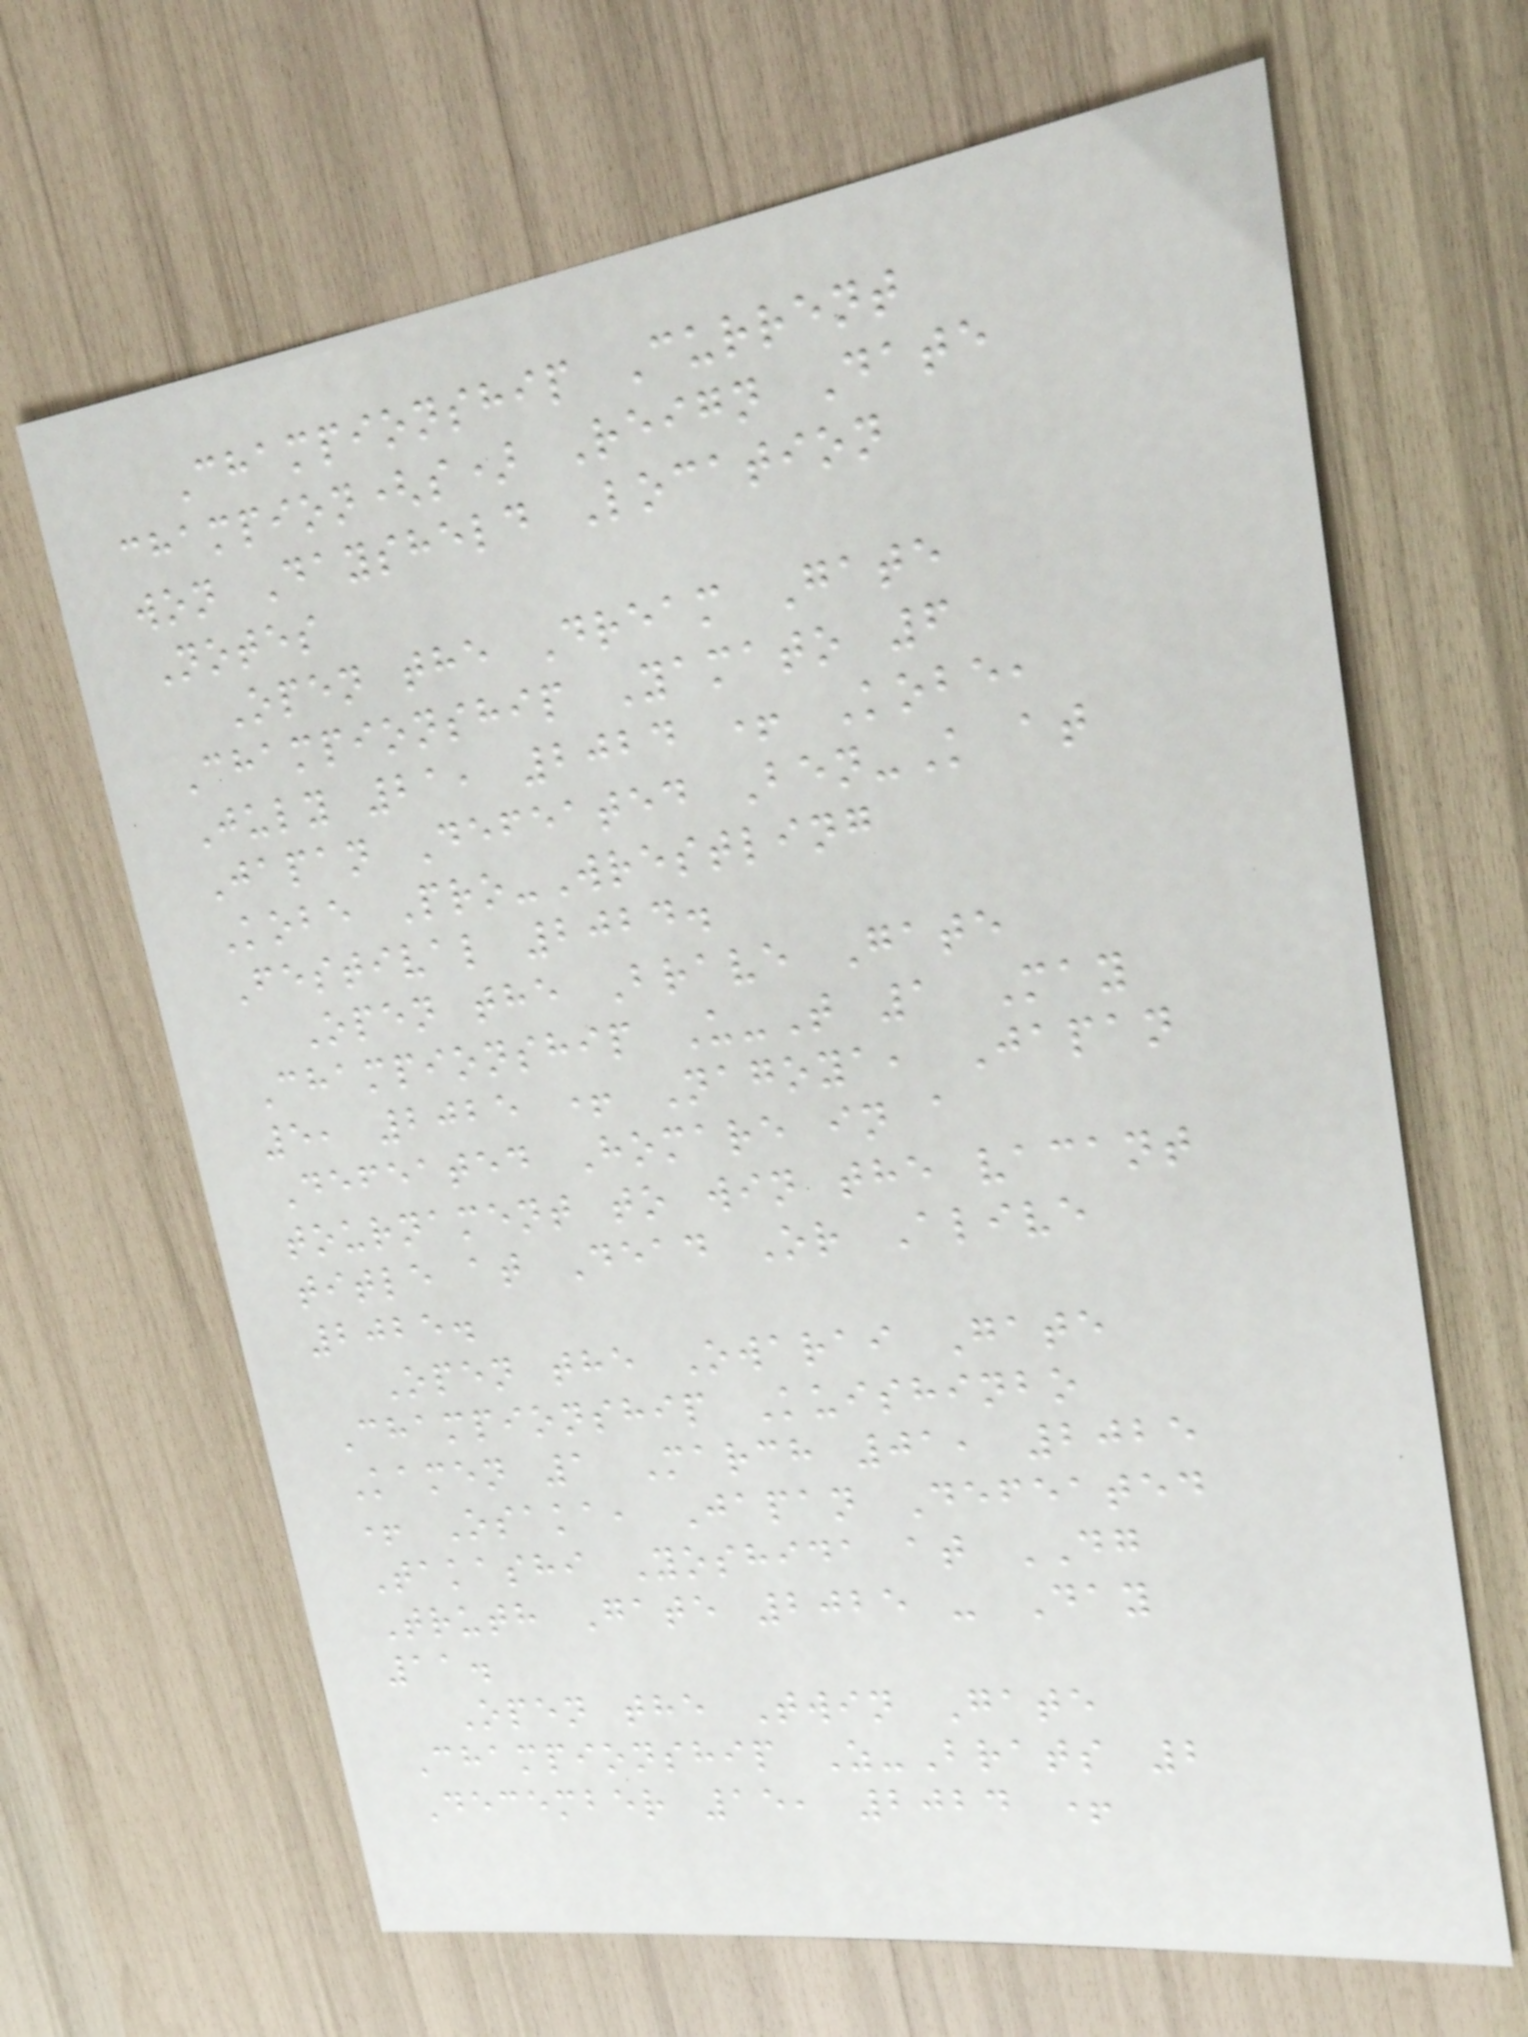Championship Current
champion(s) Reign Date
won Daysheld Location
Notes
Open the Dream Gate
Championship Yamato 6
July 21, 2024 + Kobe,
Japan Defeated Ben-K at
Kobe Pro-Wrestling
Festival 2024.
Open the Brave Gate
Championship U-T 1 May
5, 2025 + Nagoya, Japan
Defeated Homare in a
tournament to win the vacant
title at Dead Or Alive
2025.
Open the Owarai Gate
Championship Kuishinbo
Kamen 1 March 01, 2025
+ Osaka, Japan Defeated
Takashi Yoshida at DG
Truth Gate 2025 - Day
11.
Open the Twin Gate
Championship Z-Brats 2
December 15, 2024 +
